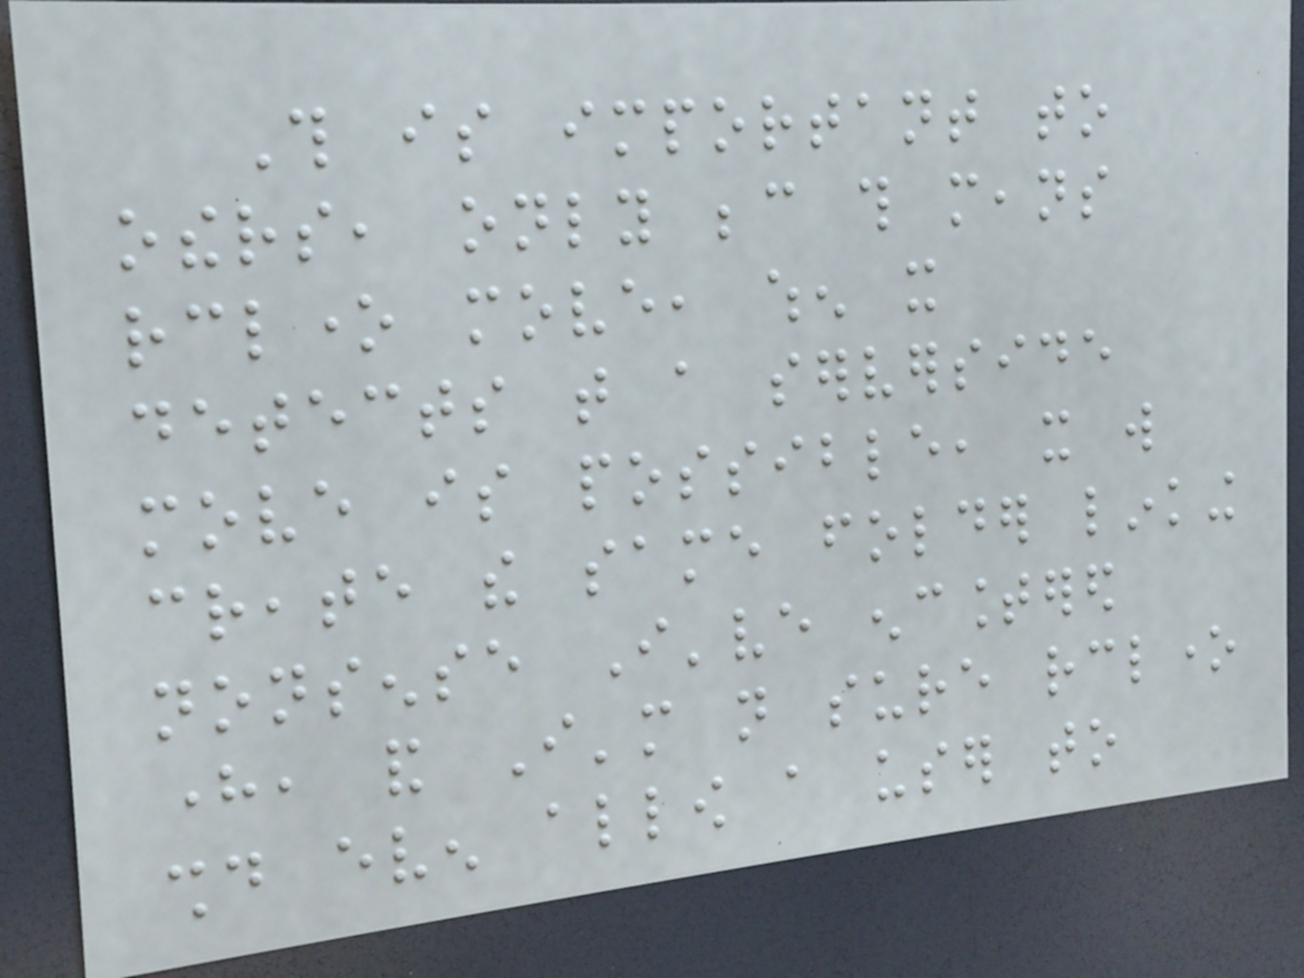This is important to
others, only because this means
rclone move, when it
detects that a serverside
move is possible, it will
create the same folder linking
nonsense I've encountered
here, and I'm not sure rclone
should even allow a user to
